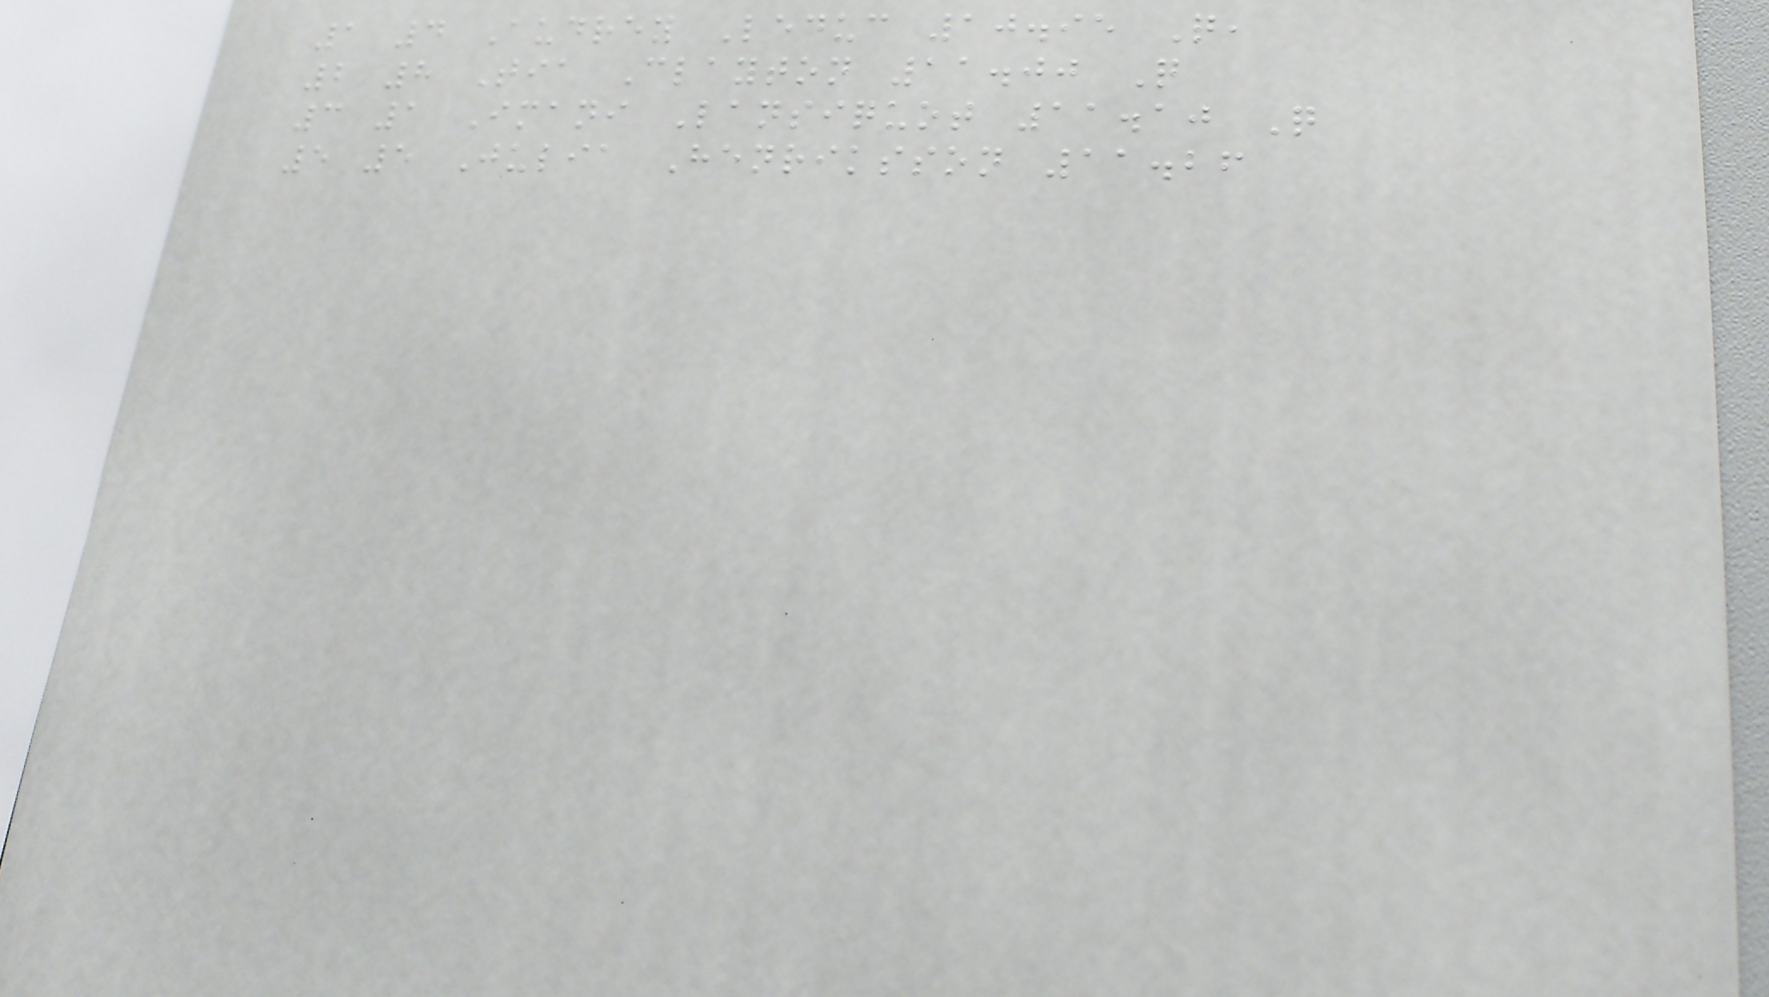1 4 Audrey Leduc 10.95 Q,
2 8 Tia Clayton 11.00 Q
3 1 Imani Lansiquot 11.10 Q
5 5 Julia Henriksson 11.26
